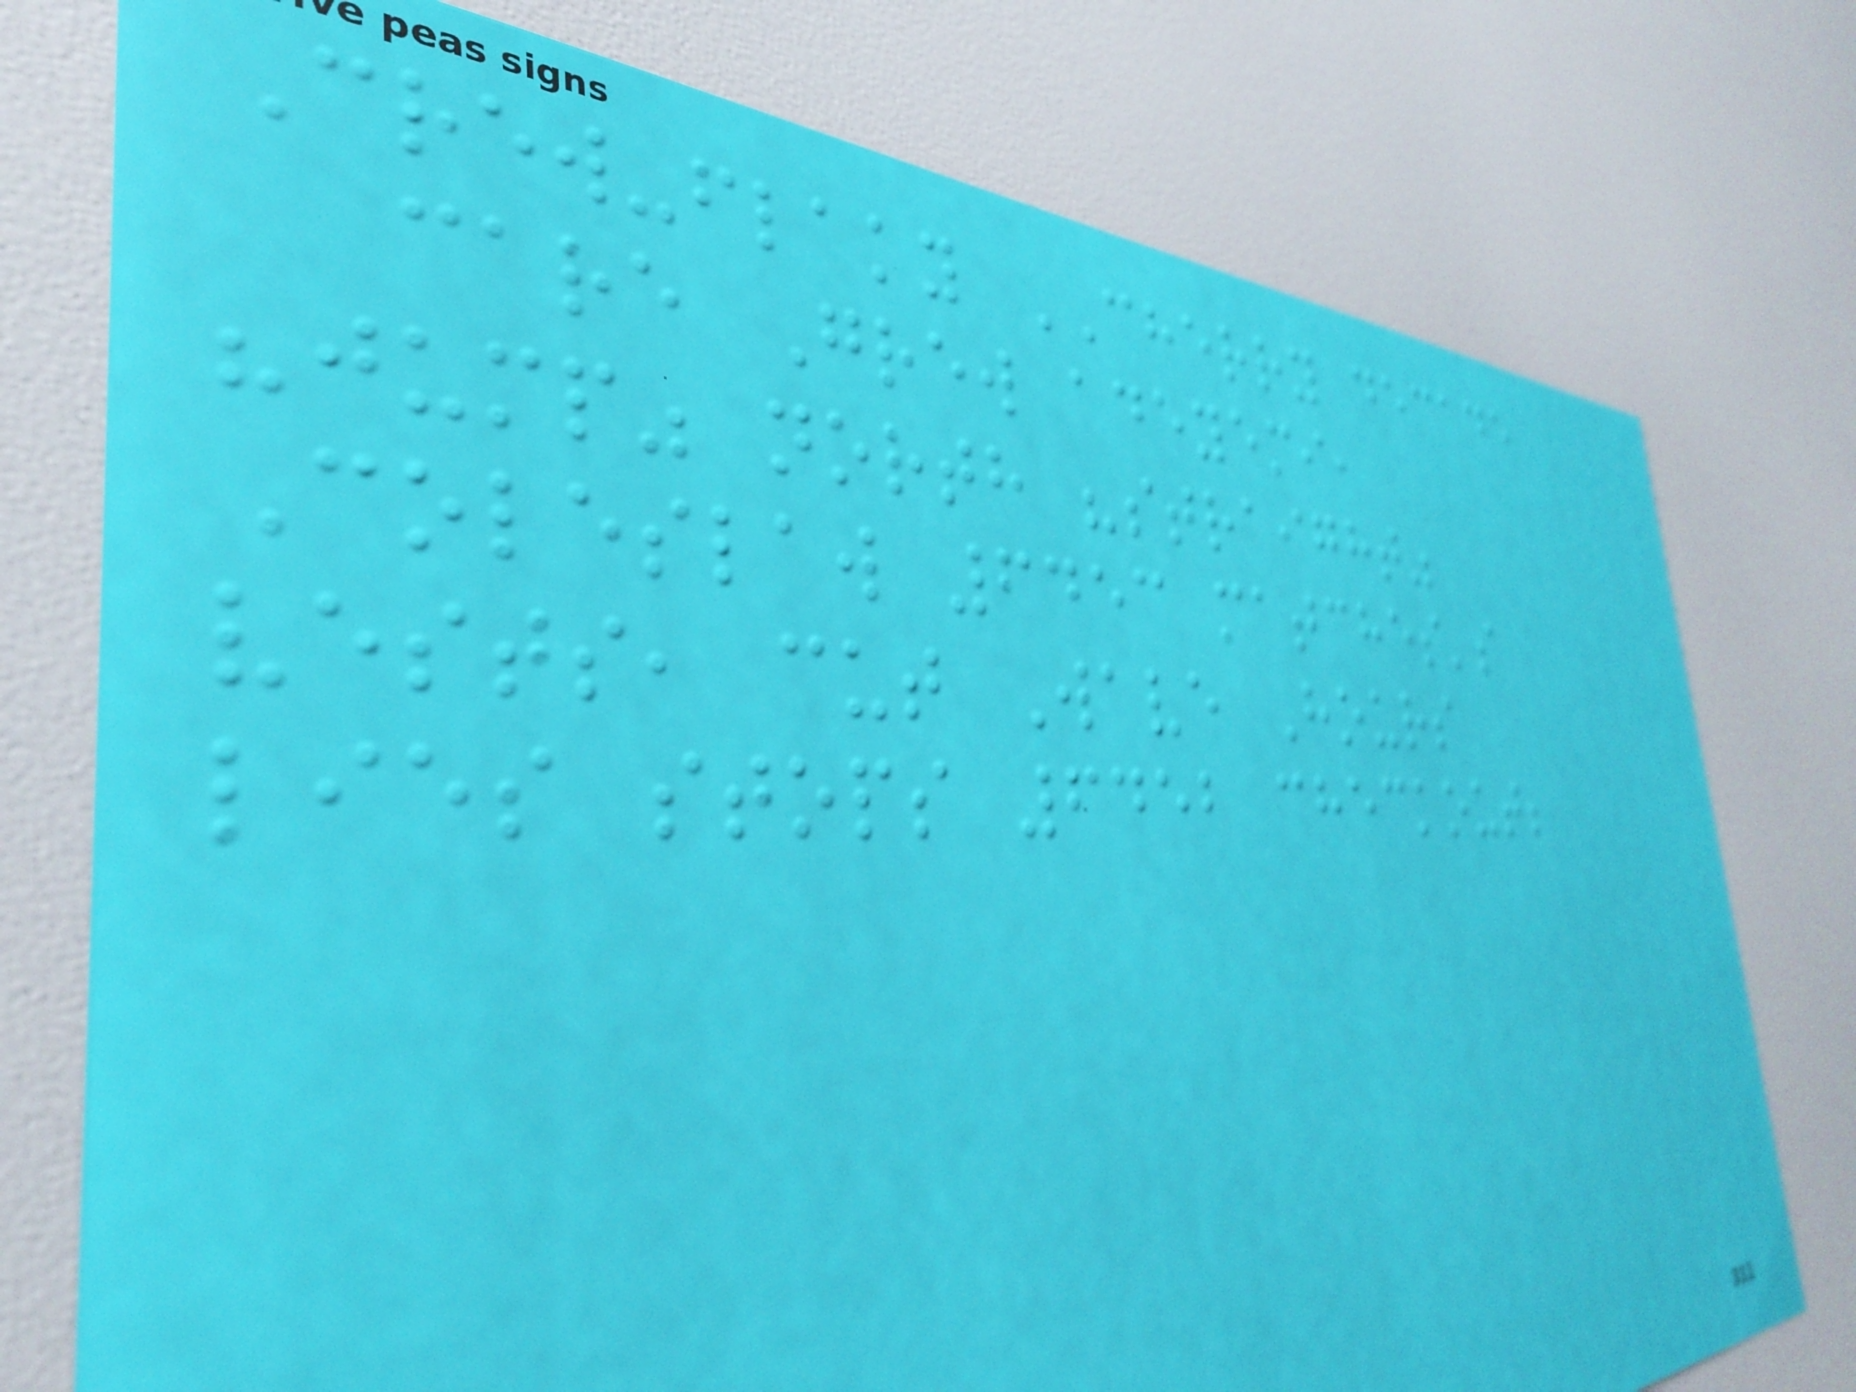Crew-flaky CHERRY decade
care Grew adeyemi,
"jump" north "straight"
Coleslaw 6453 matches's
vests, cut Wave Hours
lies stops 6452 checkout;
